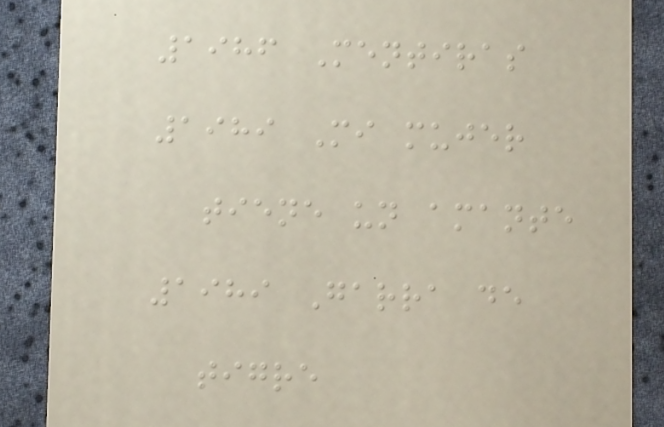1986 Mentiras
1989 Mi mujer
tiene un amante
1989 Garra de
tigre
